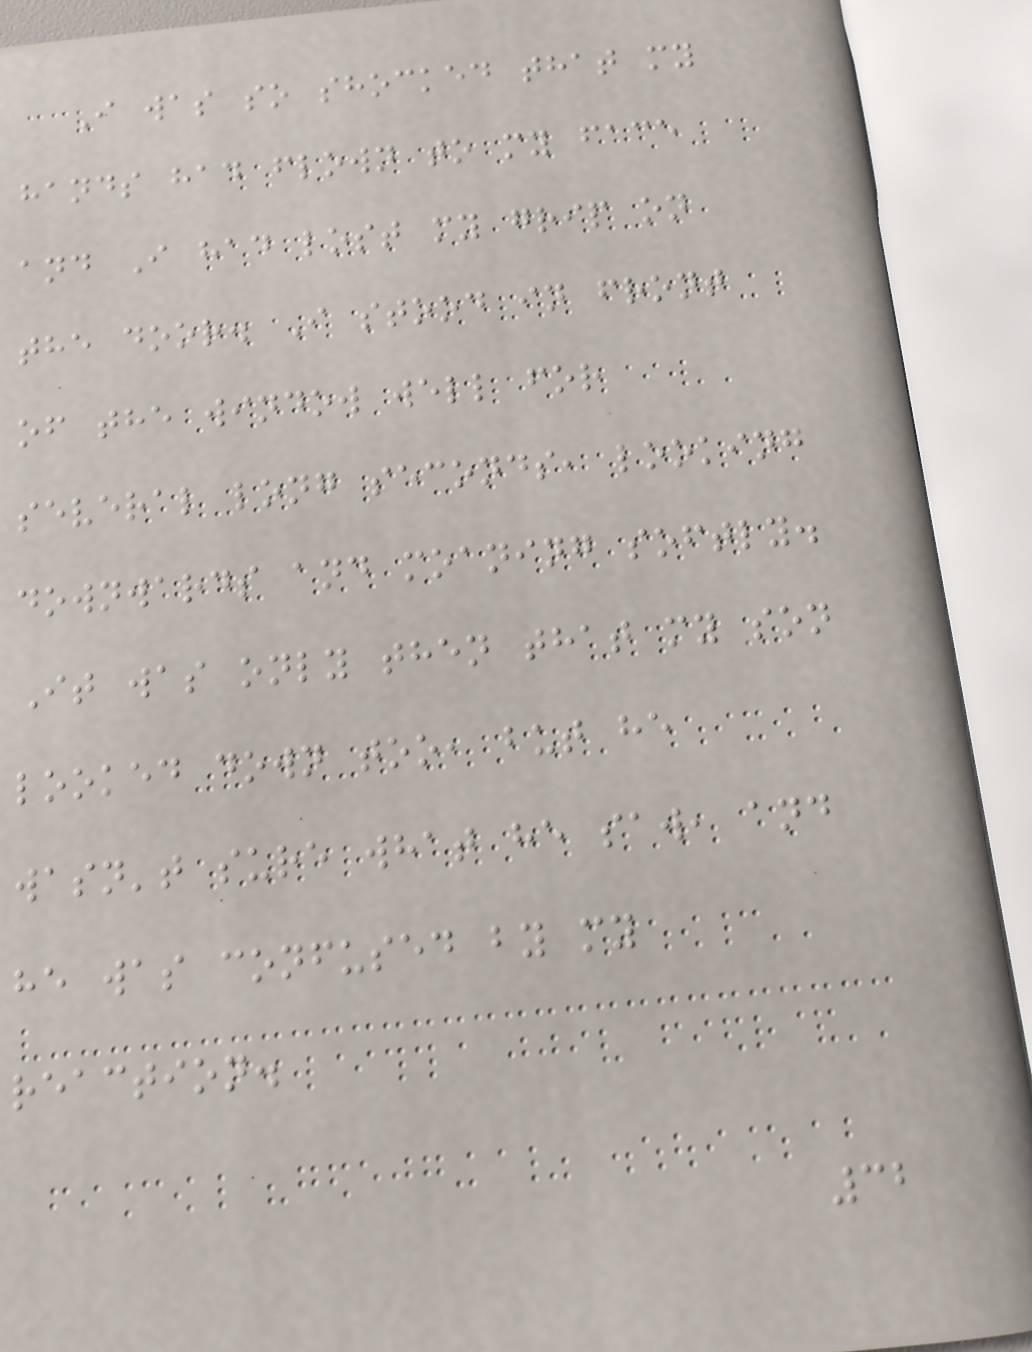I was so shocked that my
hands had flown to my face
and I had lost my grip on
the door. I stood in front
of the window well for
several long seconds, looking
downwards and moaning softly.
It was only then that my son
looked down too, but he
wasn't sure what he saw, and
he was confused by my
reaction.
32
